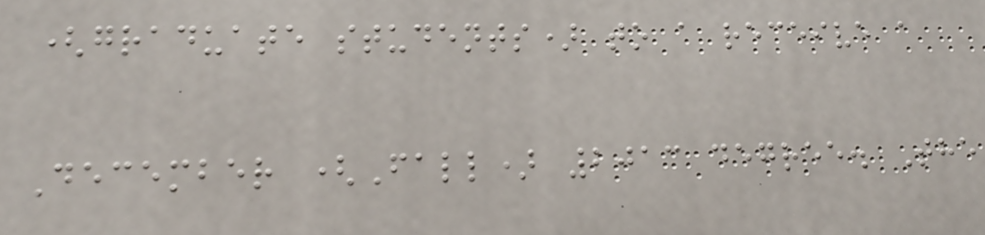(graduate students) to a receive a
December (Fall) 2013 degree. The
